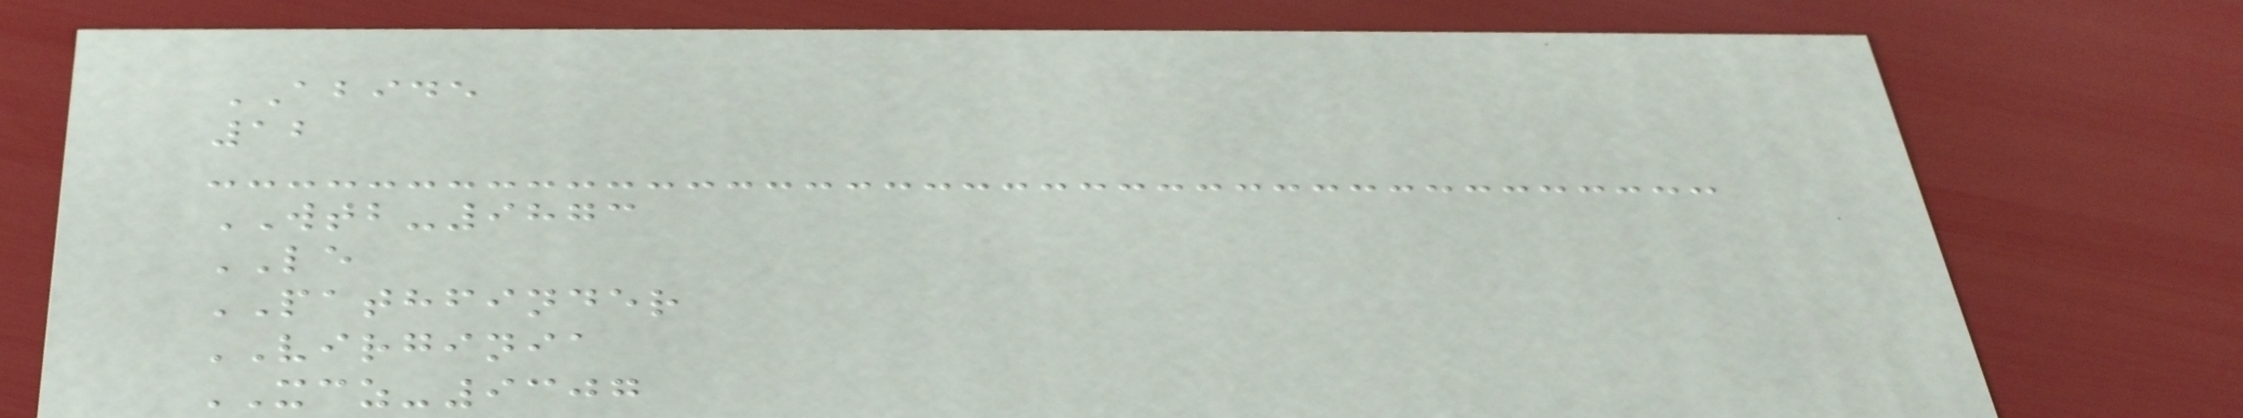ABIDE
12
WTB-9873
LE
PATHFINDER
VIRGINIA
XCZ-9307
